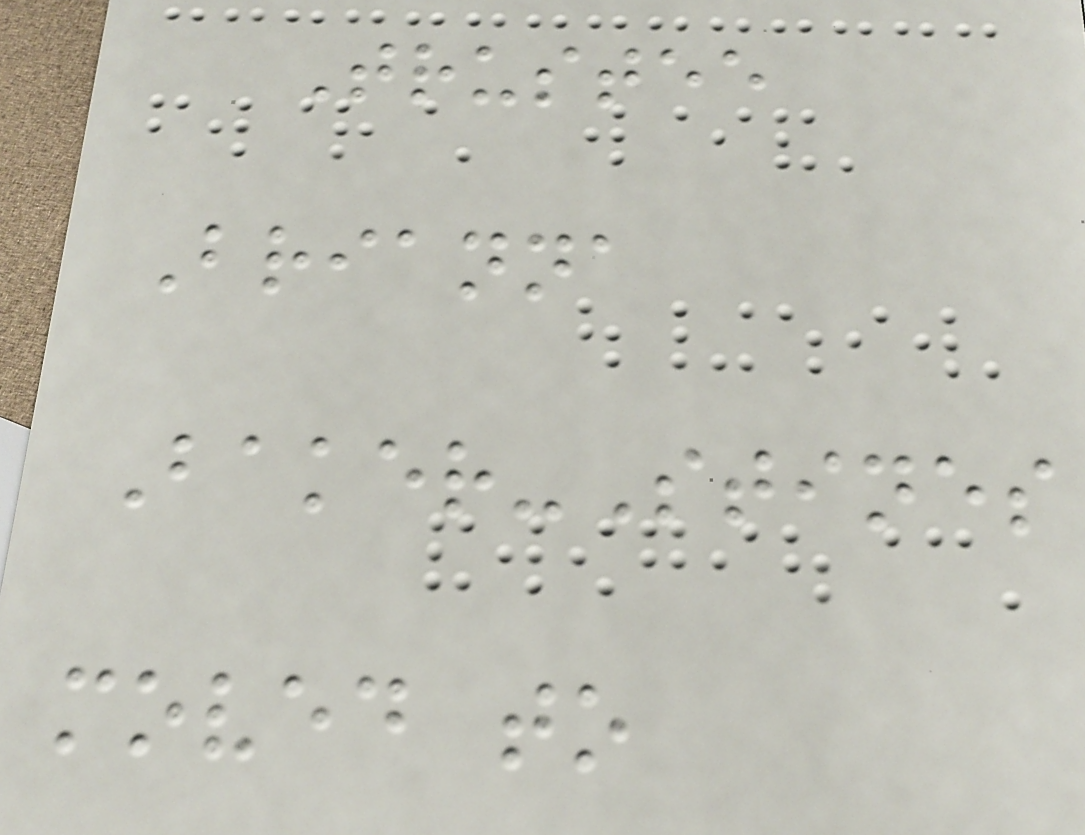Trustee
Brianna
Baker-Stines
moved to
